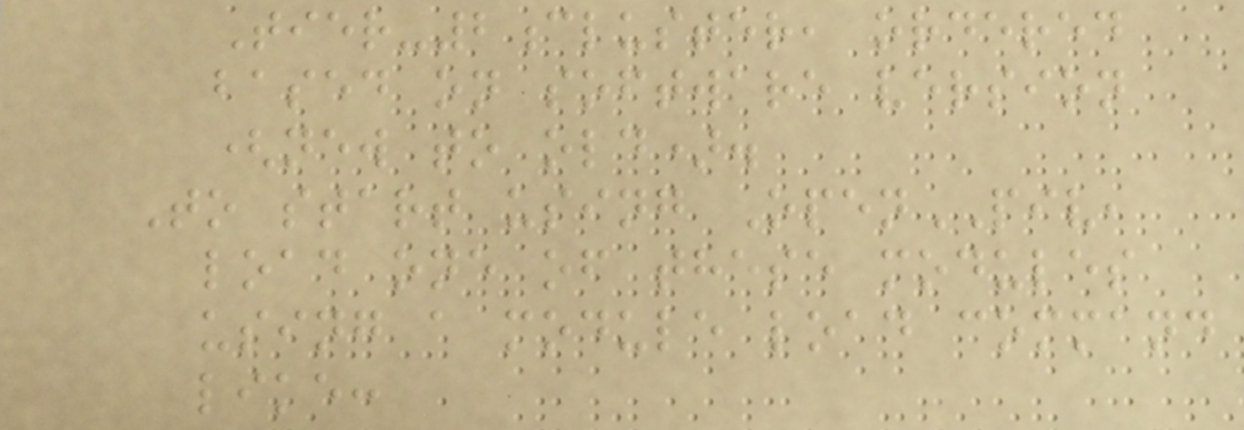Tier-2cluster, ordered
based on software version
(new to old).
To start using OpenPIV,
load one of these modules
using a module load command
like:
